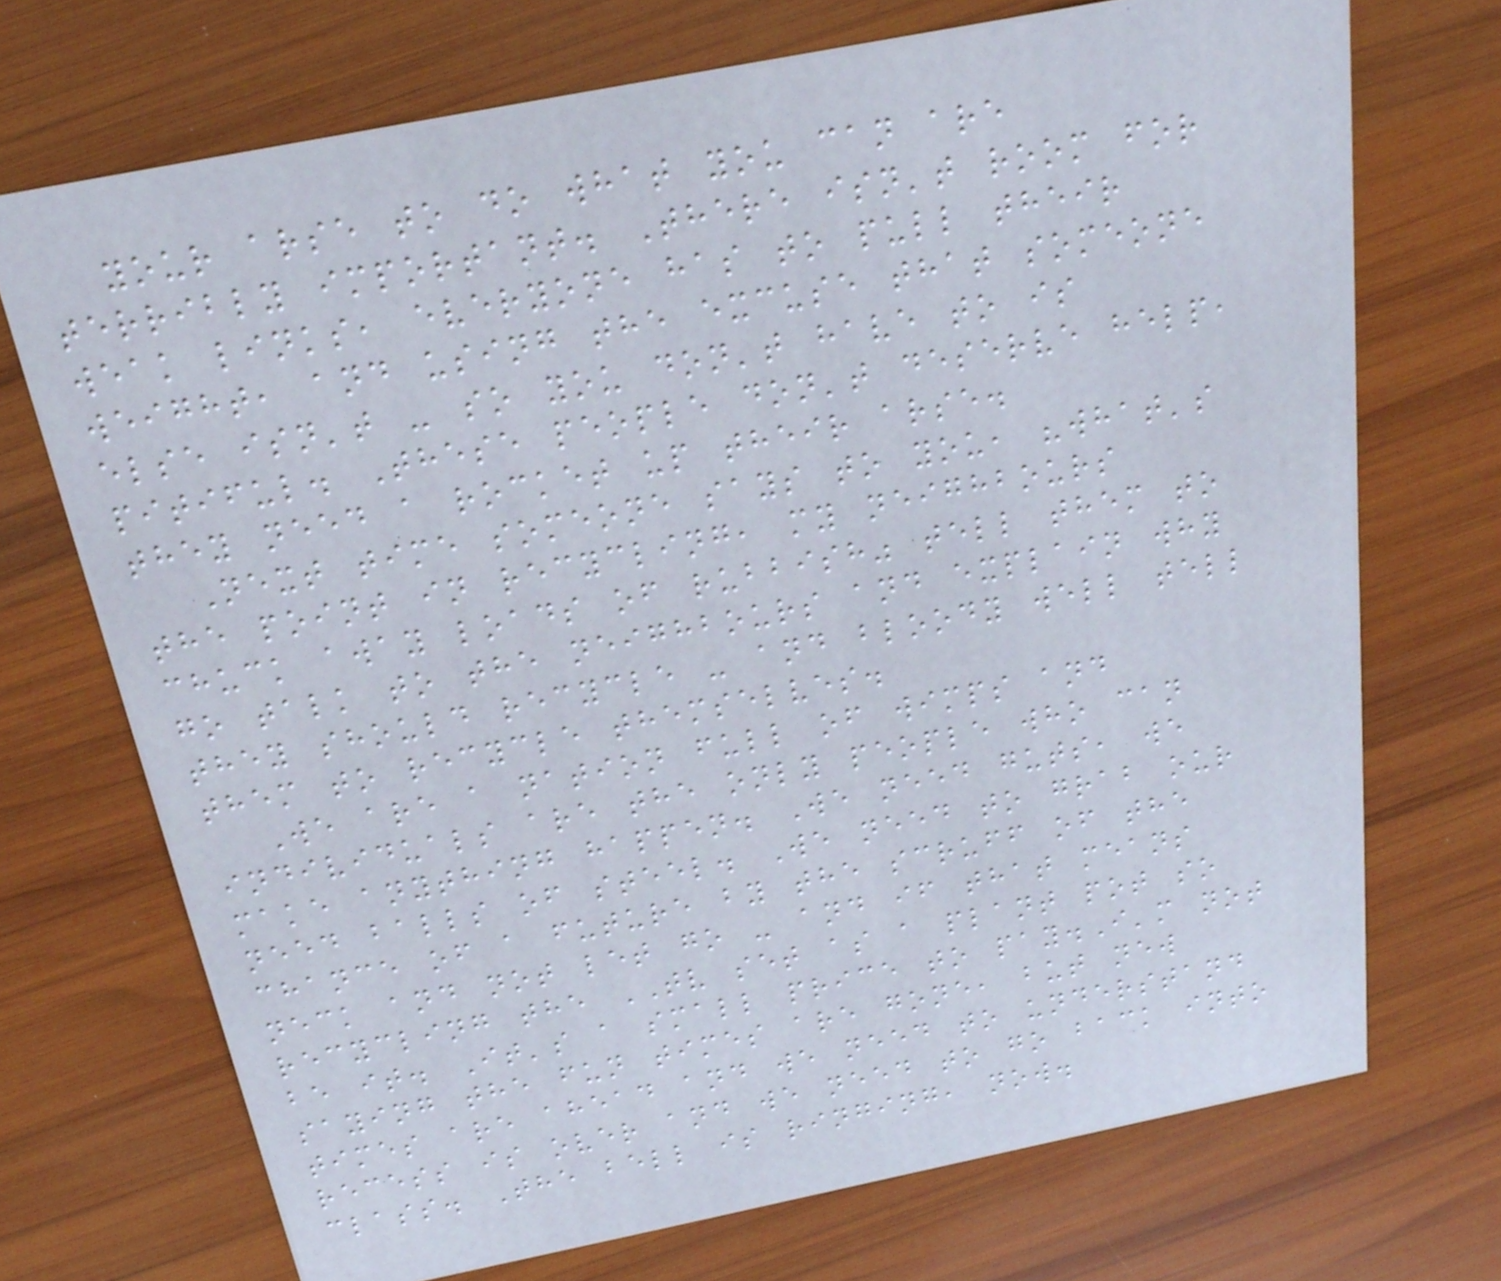your arse to do what you can are
terribly important. There isn't room for
weak links, everyone has to pull their
weight, and using the excuse that someone
else isn't - so you don't have to is
pitiful. These people don't deserve help,
they need a rocket up their arse.
Next time someone says to you, "what's
the point in recycling, my neighbours
chuck away loads of rubbish" tell them to
go talk to the neighbours and explain why
they should recycle - and bloody well tell
them to recycle themselves.
We are a nation full of wimps and
individuals are the only people who can
make anything happen. We need guts, we
need balls of steel. We need to grab our
chance of a future by the scruff of the
neck and not let go - and if that means
recycling the TV set as a plant pot so
be it. It's a small price to pay.I'm not
saying the fun times are gone, but new
times are ahead and we need to understand
recess is over and we need to go back into
class. The bell is ringing, now.
